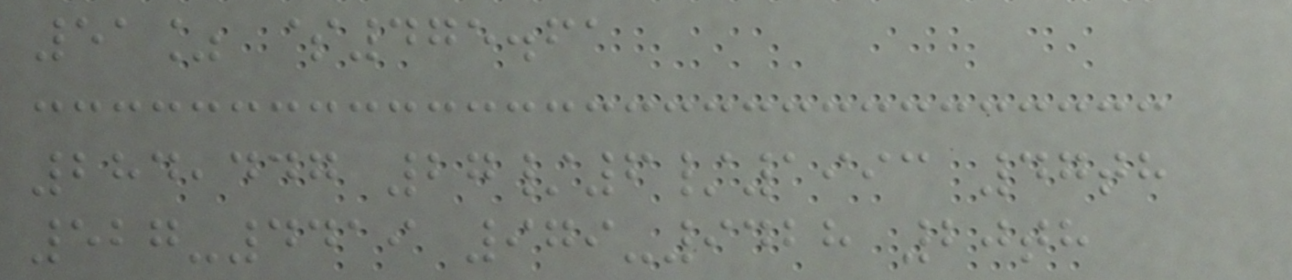51% $475.61
284,447 27/6/1993 47th
527-4419 979-9428 20th
